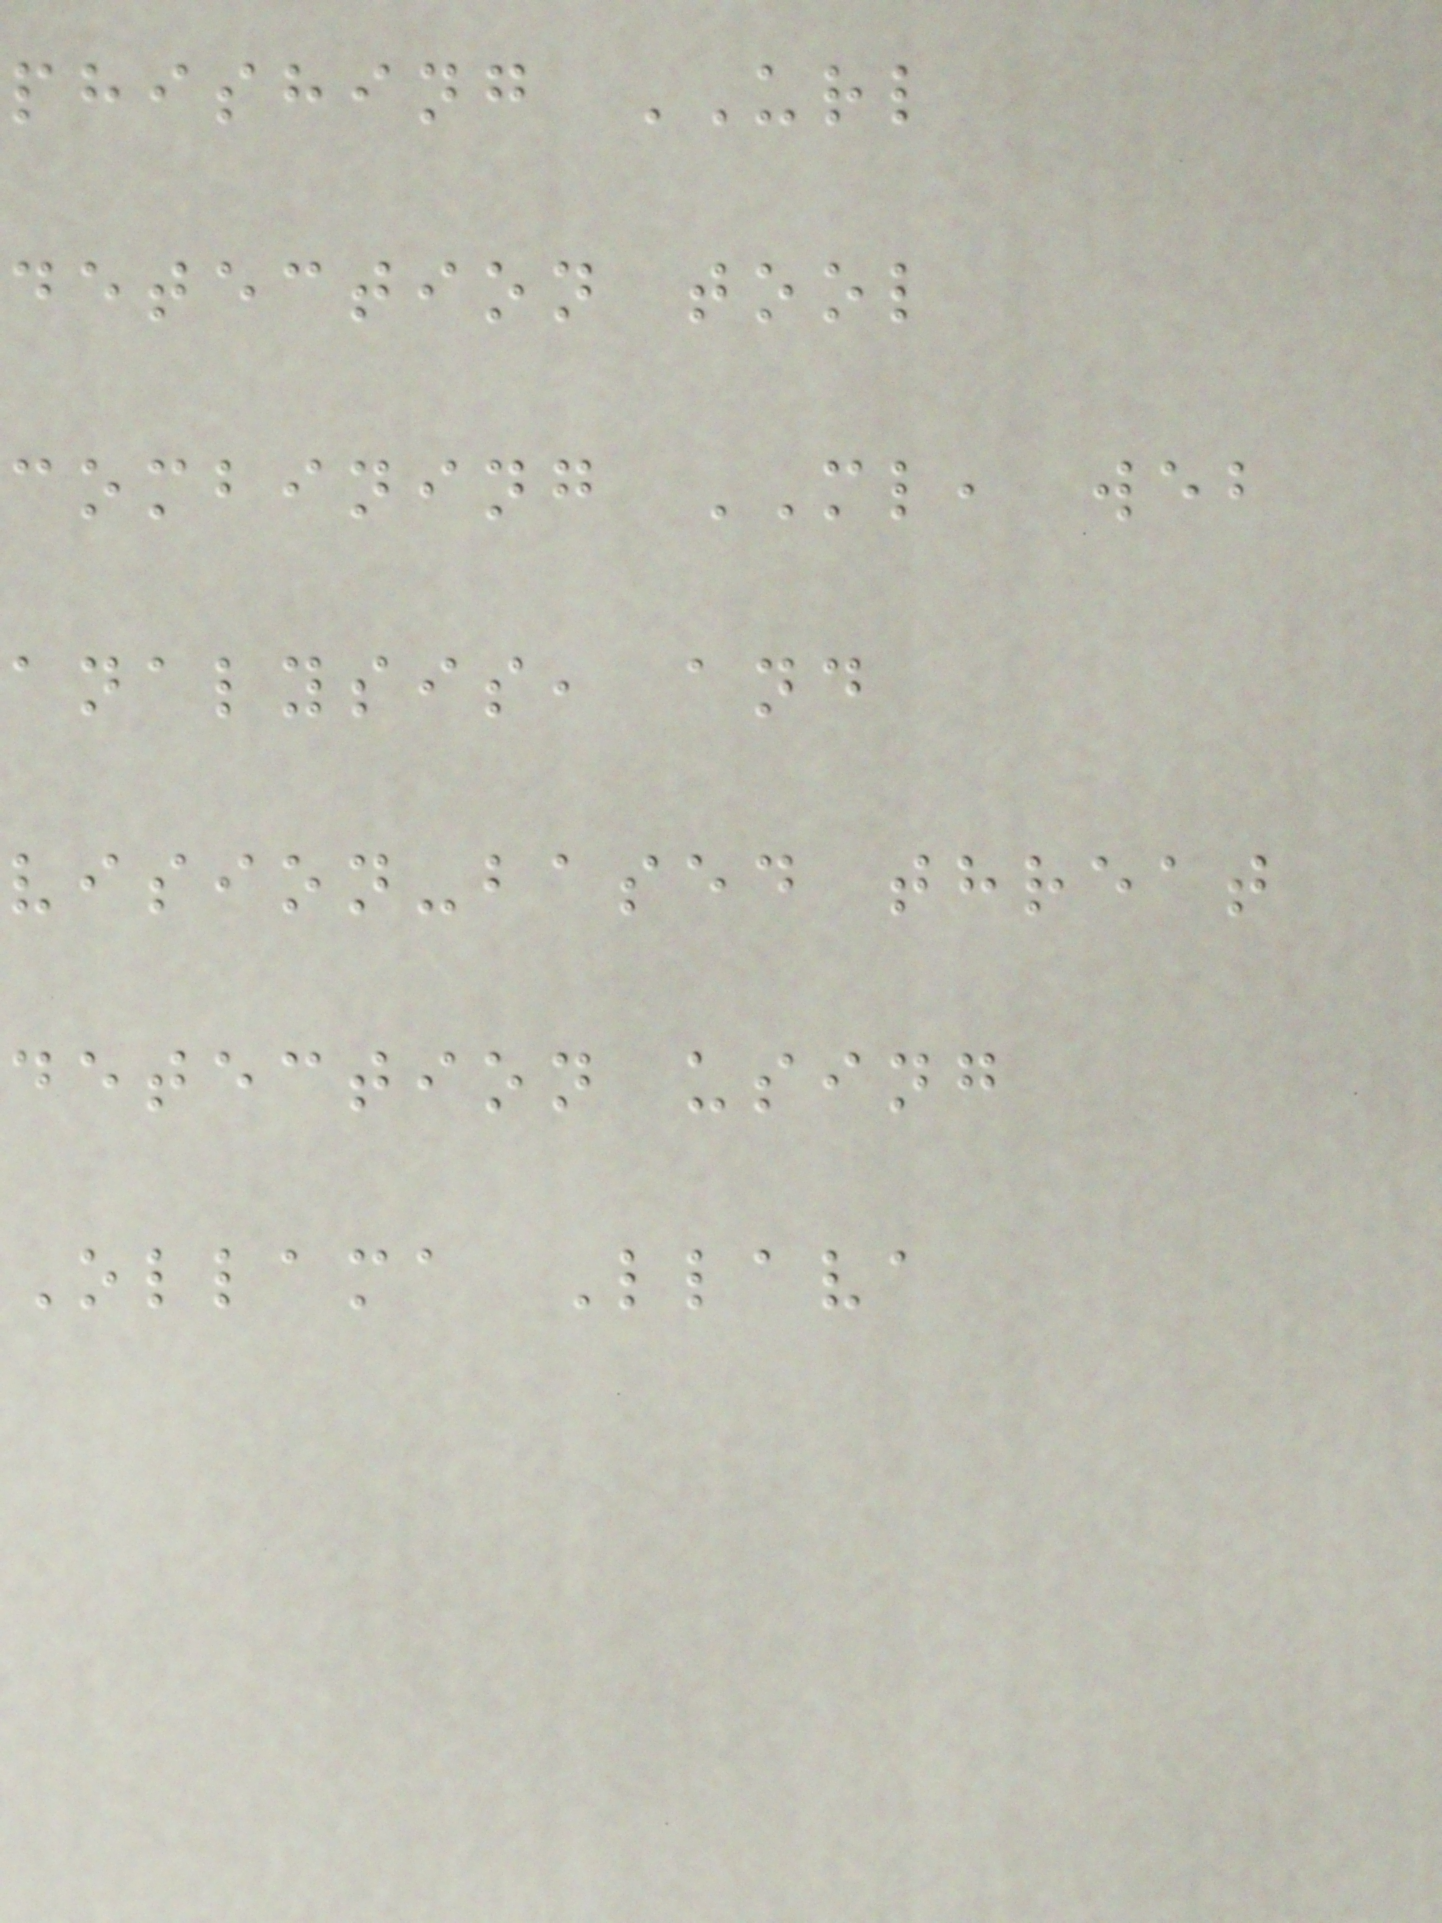phishing URL
detection tool
combining ML, web
analysis, and
vision-based threat
detection using
Ollama Llava
